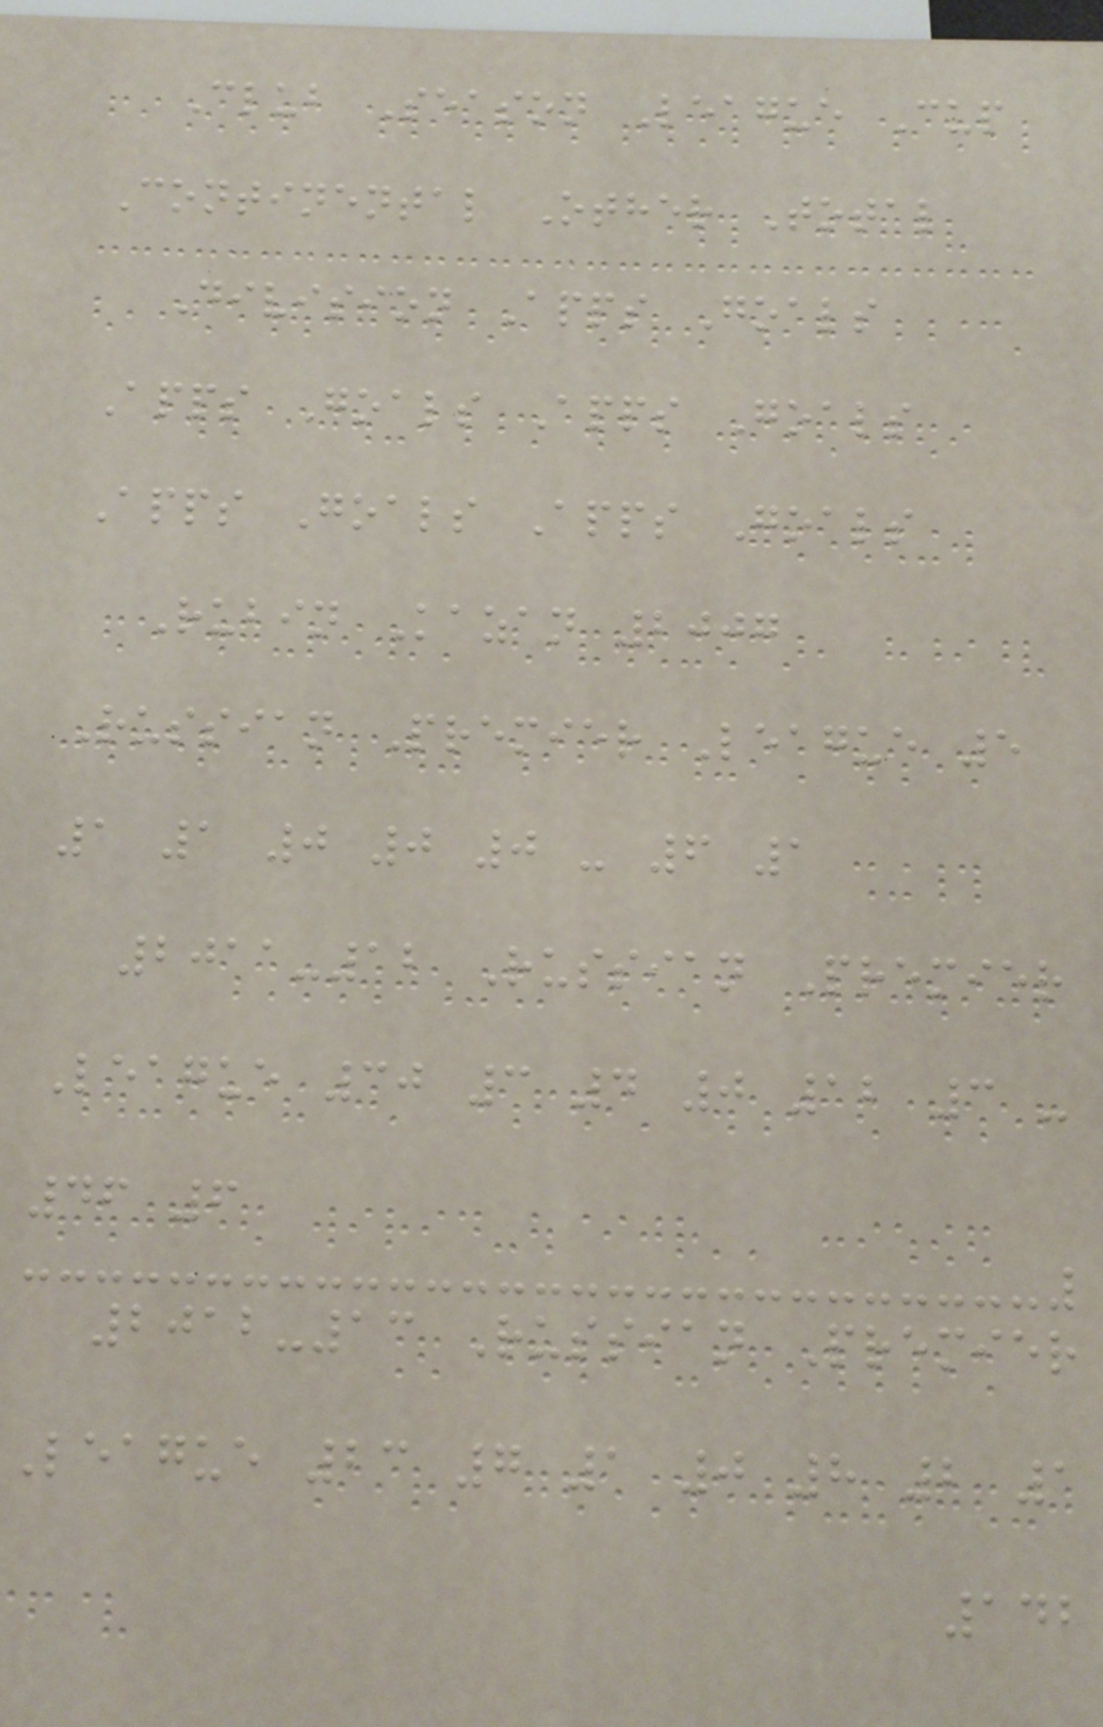Club Season League Cup
Continental Other Total
Division Apps Goals
Apps Goals Apps Goals
Apps Goals Apps Goals
Rubin Kazan 2007
Russian Premier League 5
1 1 0 0 0 - 6 1
2011-12 Russian Premier
League 30 3 4 0 12 3 -
46 6
2012-13 Russian Premier
League 23 7 1 0 8 2 1
142
